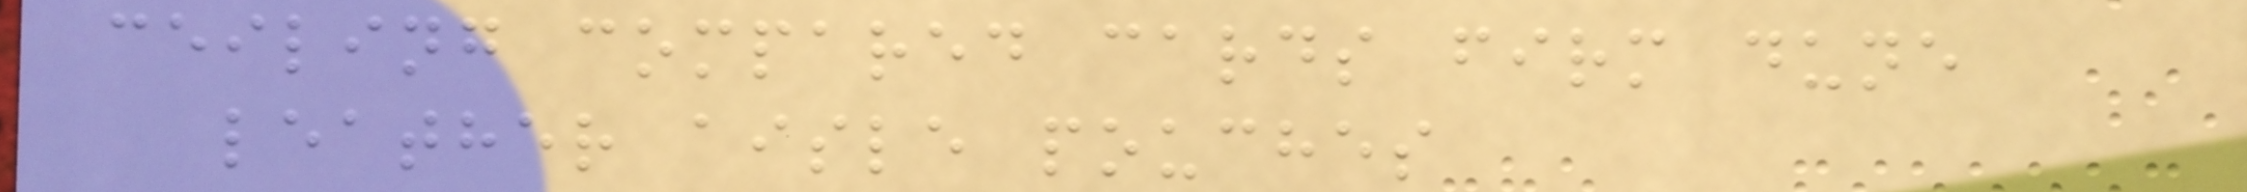ceiling compared cards firm dune
leather aisle pouches
